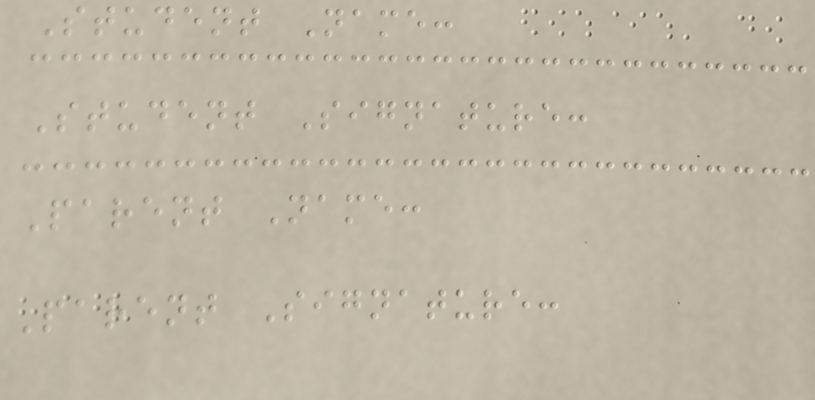Student Name:
Student Signature:
Parent Name:
Parent Signature:
